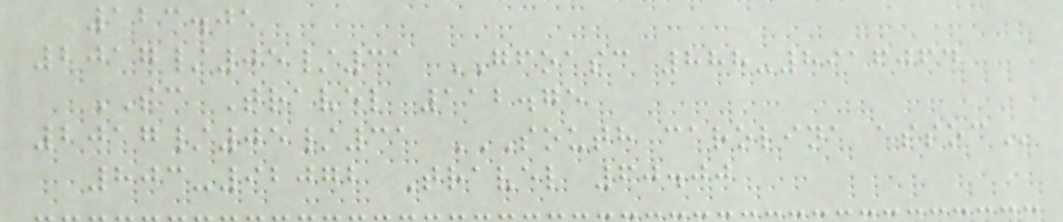123.01
2017/05/31 GFOASC 888-8916064
SC Travel 112.75
2017/05/31 SOUTH CAROLINA ASSOC
803-92072 Travel 60.00
